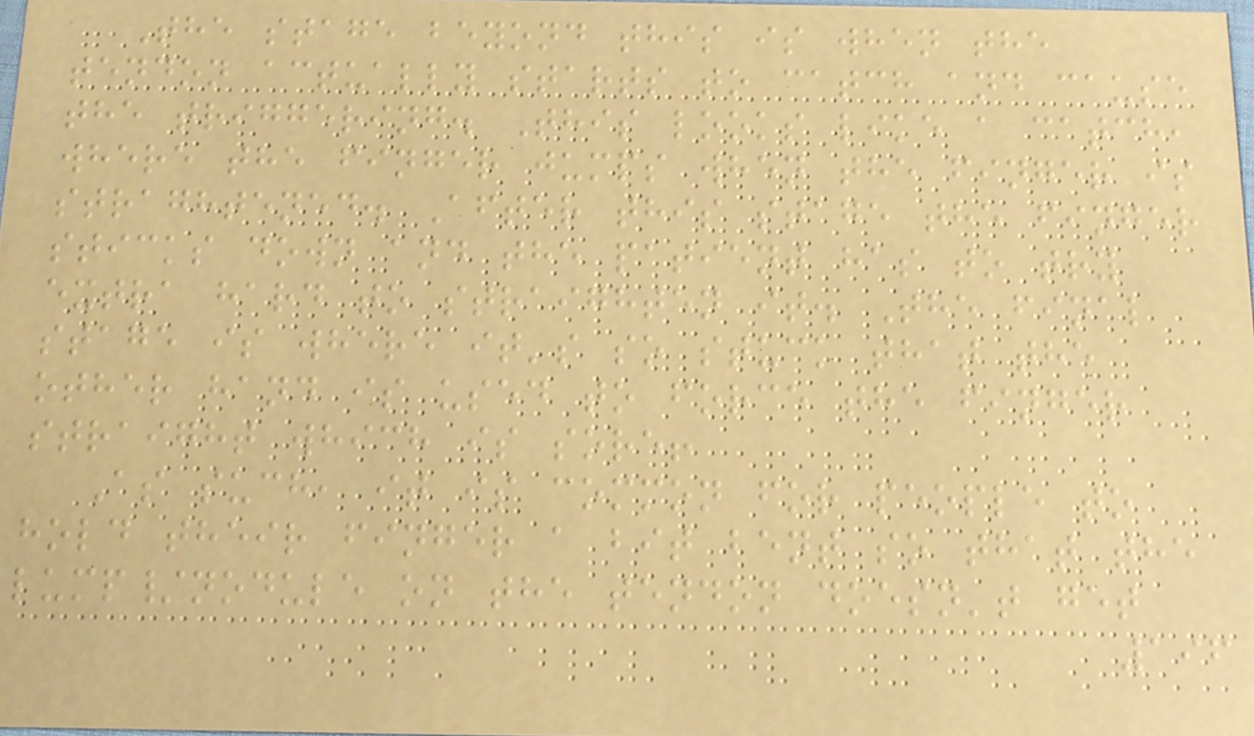The stage beyond this is when the
tendon actually starts to catch and cause
the triggering. This looks like a catch,
where the finger jumps when the finger is
straghtened. After this stage the finger
sticks down and the patient has to try
extra hard to straighten it. The final
stage is where it's so stuck that the
other hand is used to force the finger
straight which is sore!
As such, it is common for people to
hold their finger a bit bent so that the
lump/nodule on the tendon doesn't get
196
